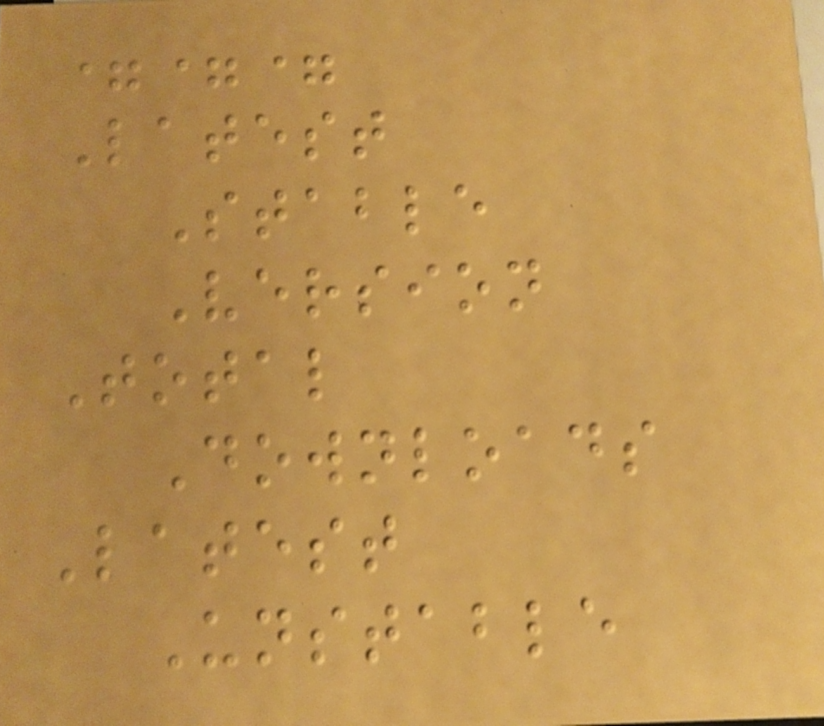===
Latest
Stable
Version
Total
Downloads
Latest
Unstable
